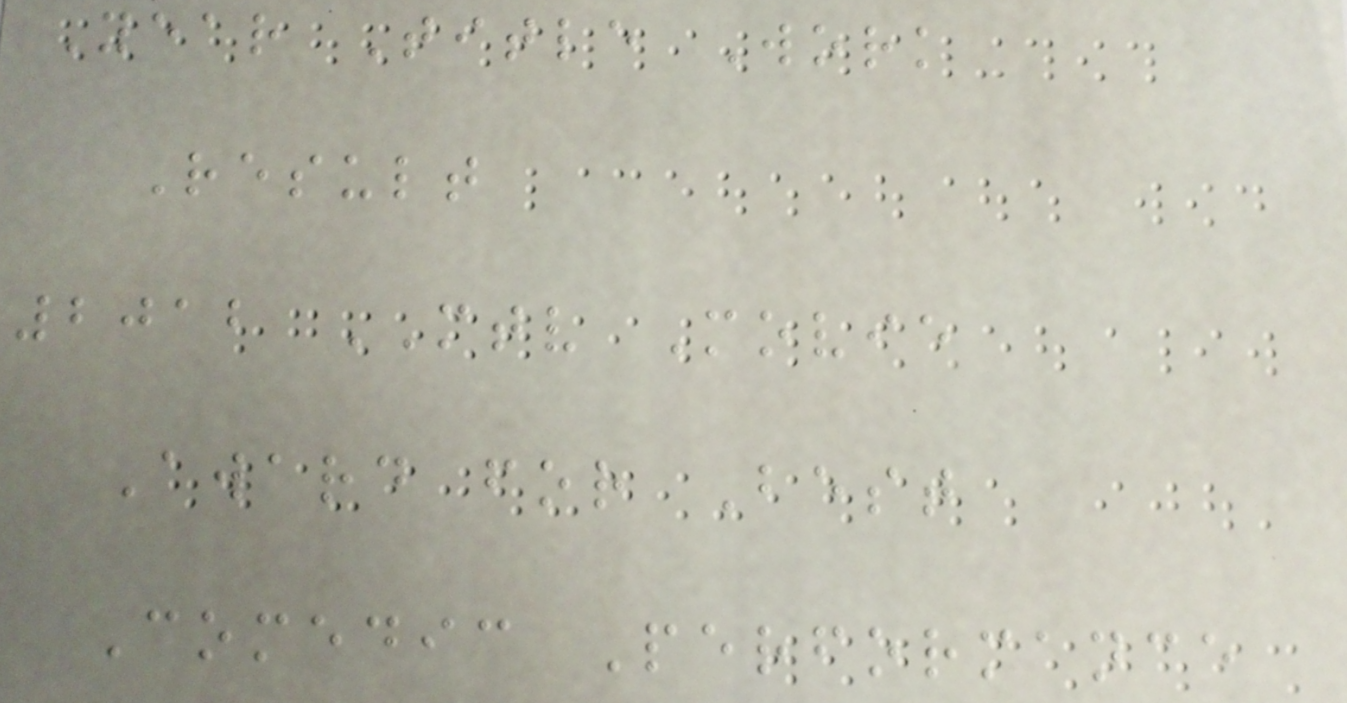Year Title Work
Result
2012 MTV Movie
Award for Best
Comedic Performance
